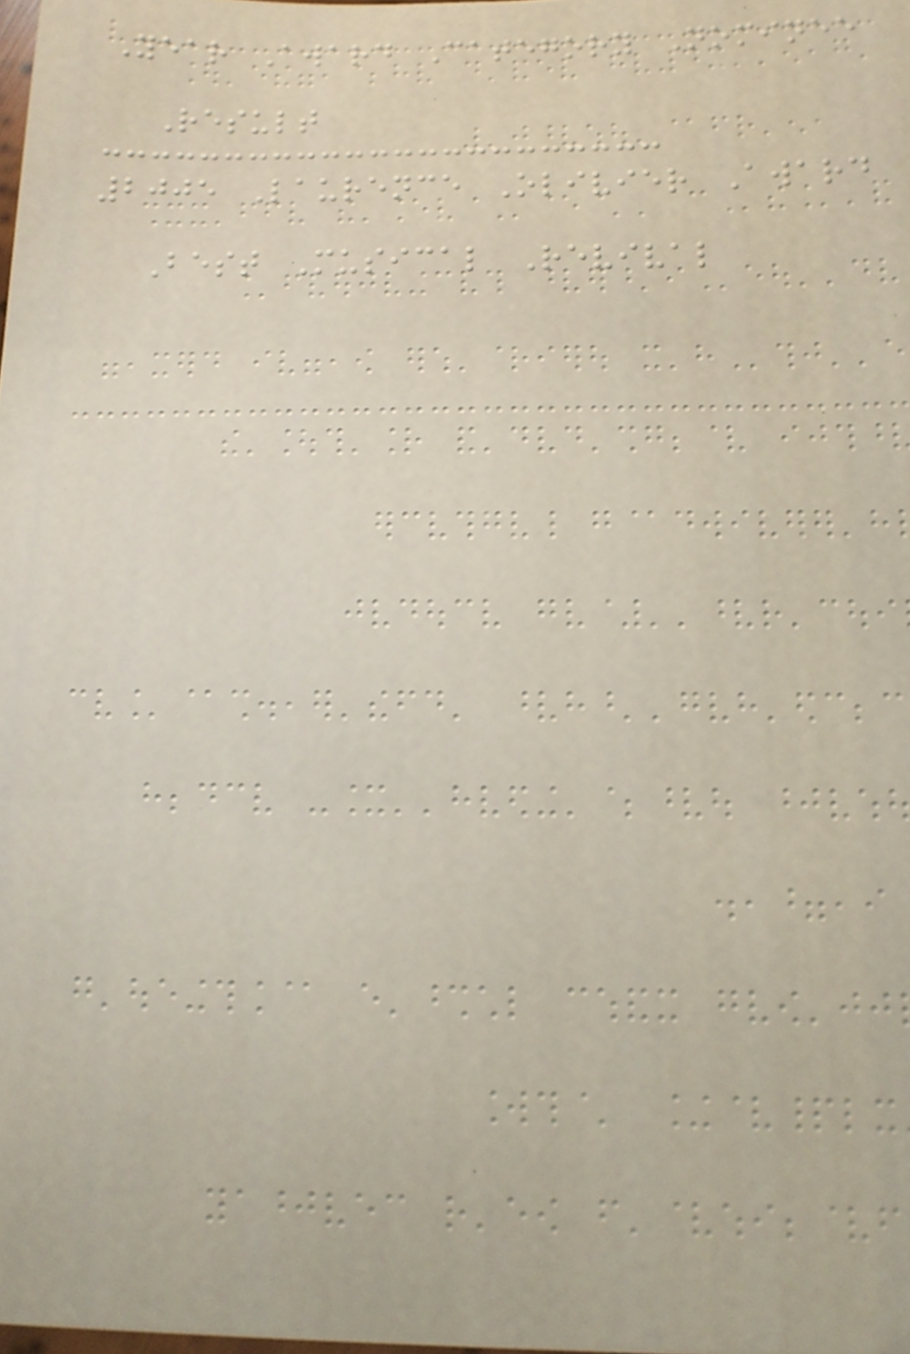Year Award Category Nominee
Result
2005 Laurence Olivier Award
Best Musical Revival
